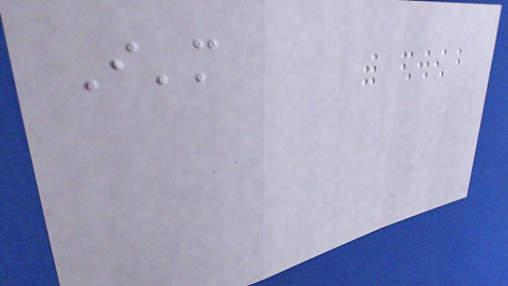I'm
